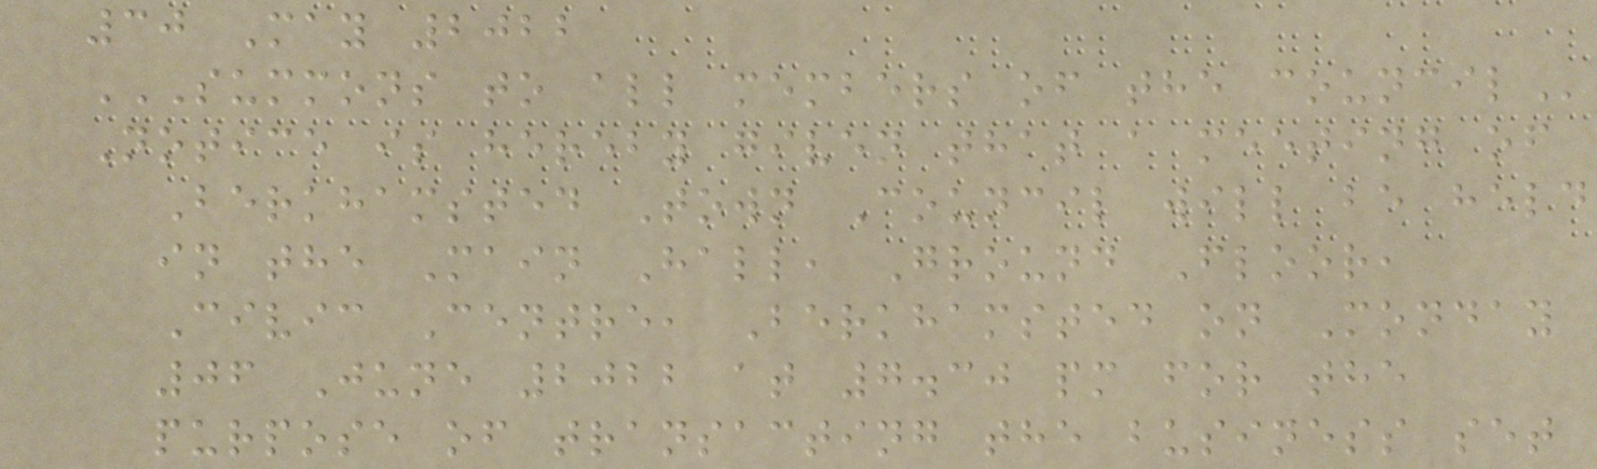30 May 2022
SUMMONS TO ALL MEMBERS OF THE COUNCIL
Notice is hereby given that a meeting of
Berkhamsted Town Council will be held
in the Main Hall, Ground Floor,
Civic Centre, Berkhamsted on Monday
06 June 2022 at 7.30 pm for the
purpose of transacting the business set
